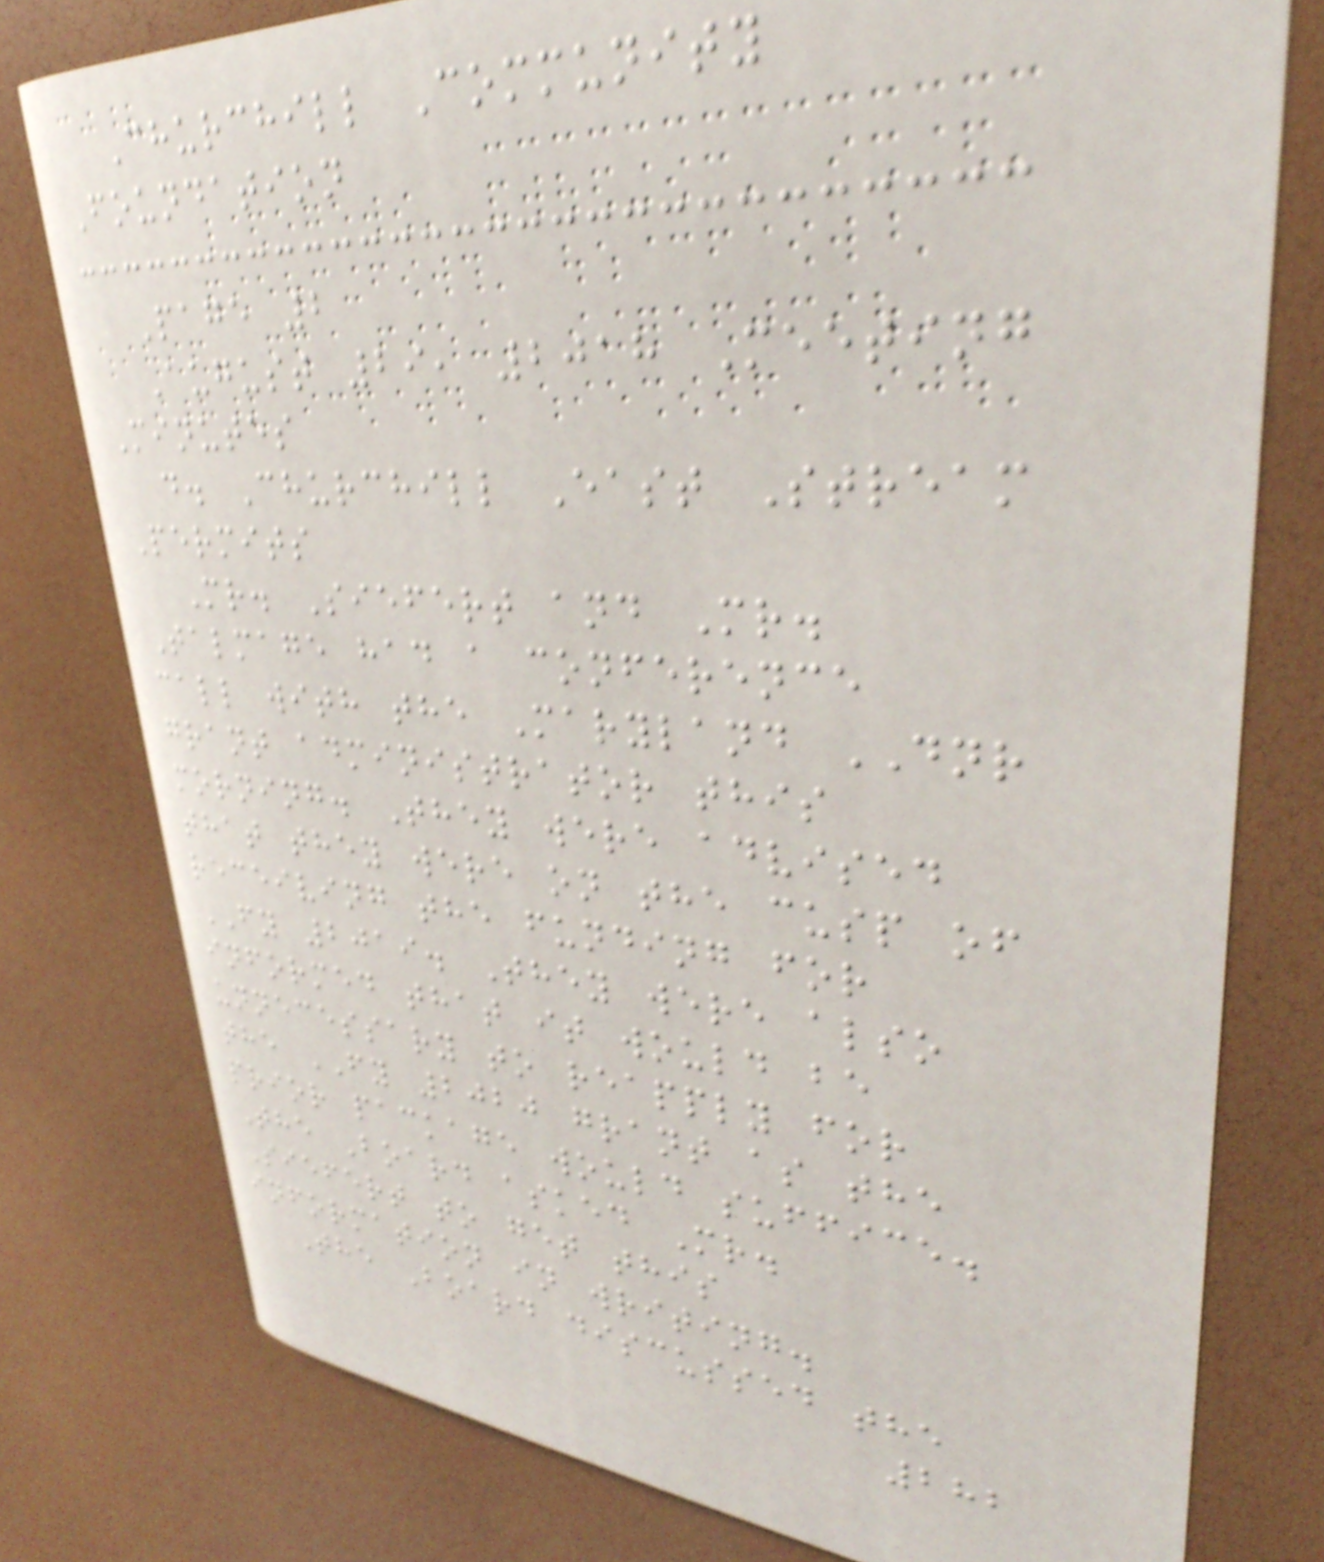Churchill Community
Foundation
Page 2
August 29, 2018 Meeting
Minutes
d. Churchill East Stream
Permits
Mr. Siefert and Mr.
Talmage had a conference
call with the Maryland DNR
grant administrator this
morning. They were advised
that they were on the cusp of
receiving the funding for
FY 2019. They were also
informed that it would be
unnecessary to reapply for
the FY 2020 grant as the
prior package would suffice.
The Board asked Mr.
Siefert to get this
information in writing.
The Board discussed the
282
